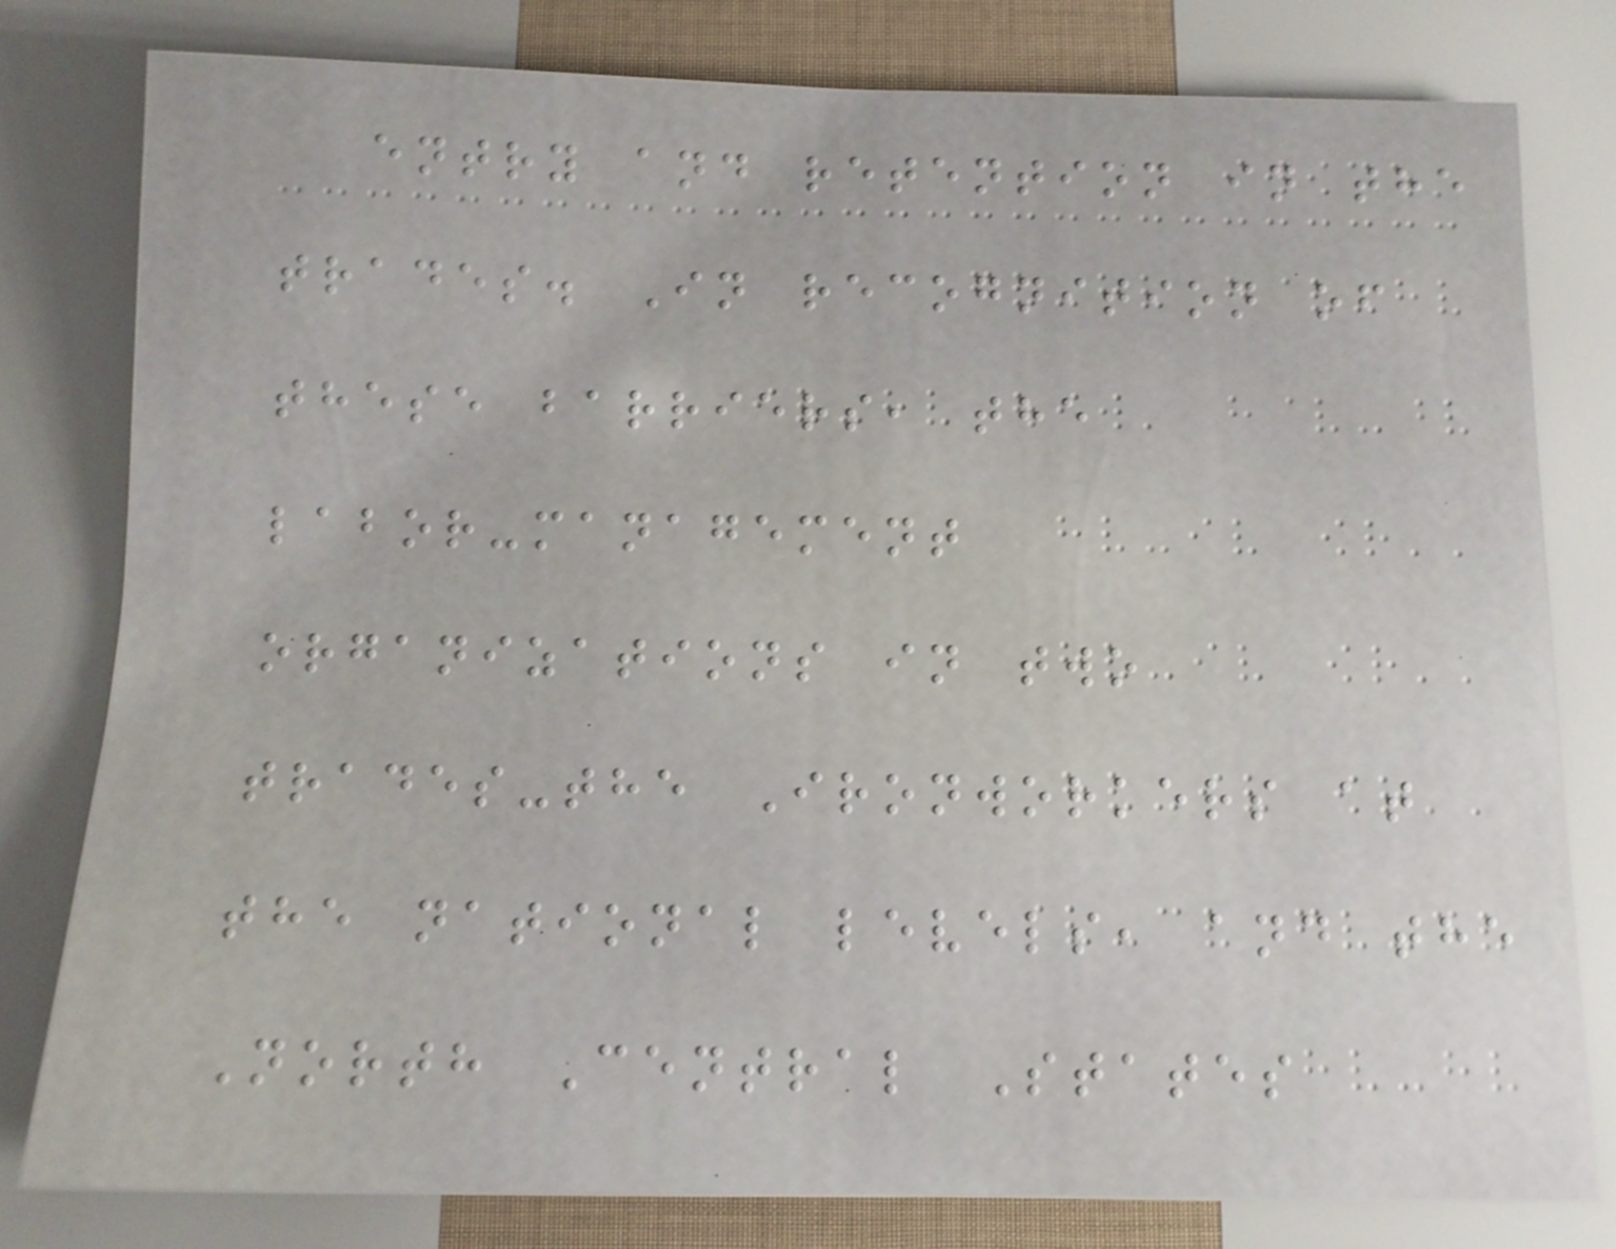entry and retention in the
trades. In recognition of
these barriers, the
labor-management
organizations in two
trades-the Ironworkers at
the national levels, and the
North Central States
